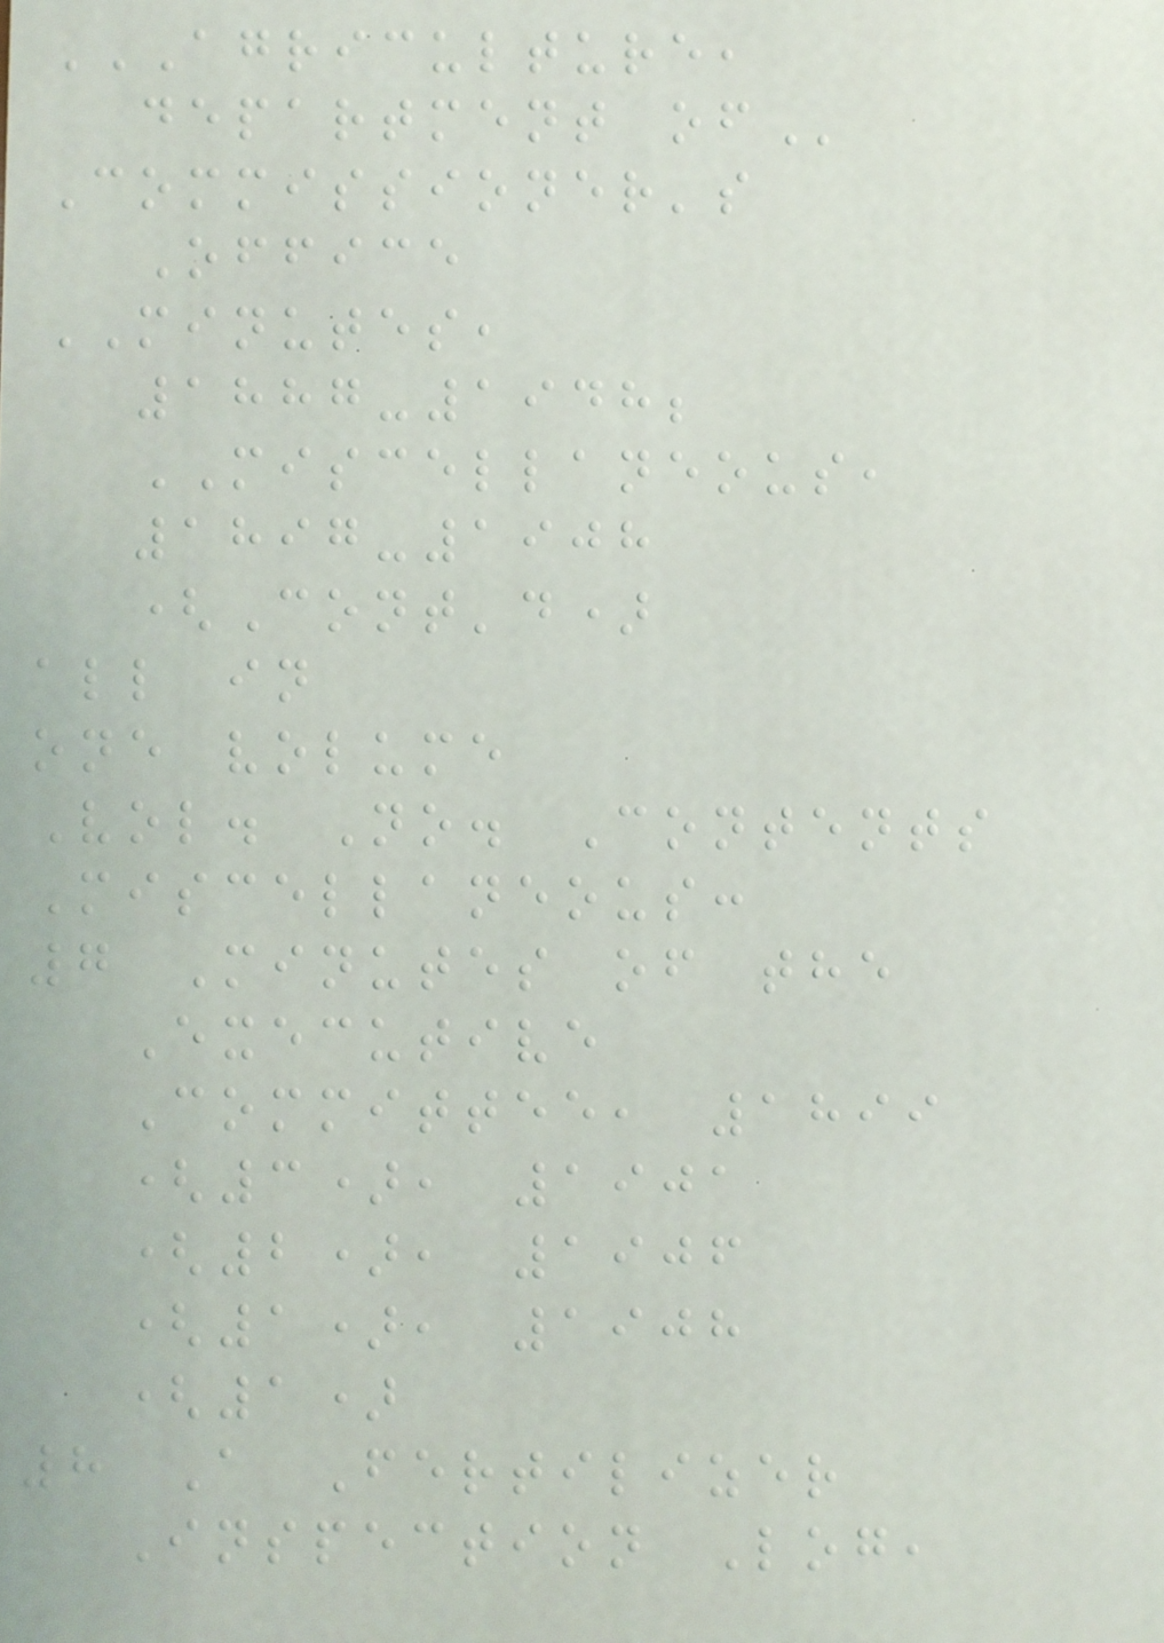AGRICULTURE,
DEPARTMENT OF
Commissioner's
Office
MINUTES,
1887-1948;
MISCELLANEOUS,
1897-1908
(Cont'd)
all in
one volume
Vol. No. Contents
Miscellaneous:
7 Minutes of the
Executive
Committee, 1899
(3), 1901
(2), 1906
(1), 1908
(1)
8 A Fertilizer
Inspection Log,
